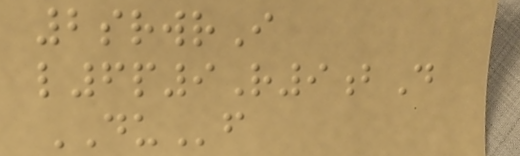2srwrI
l6p9R9bD
DUf
